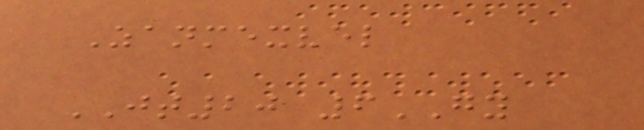Zanmexvel
JT20 6GY
